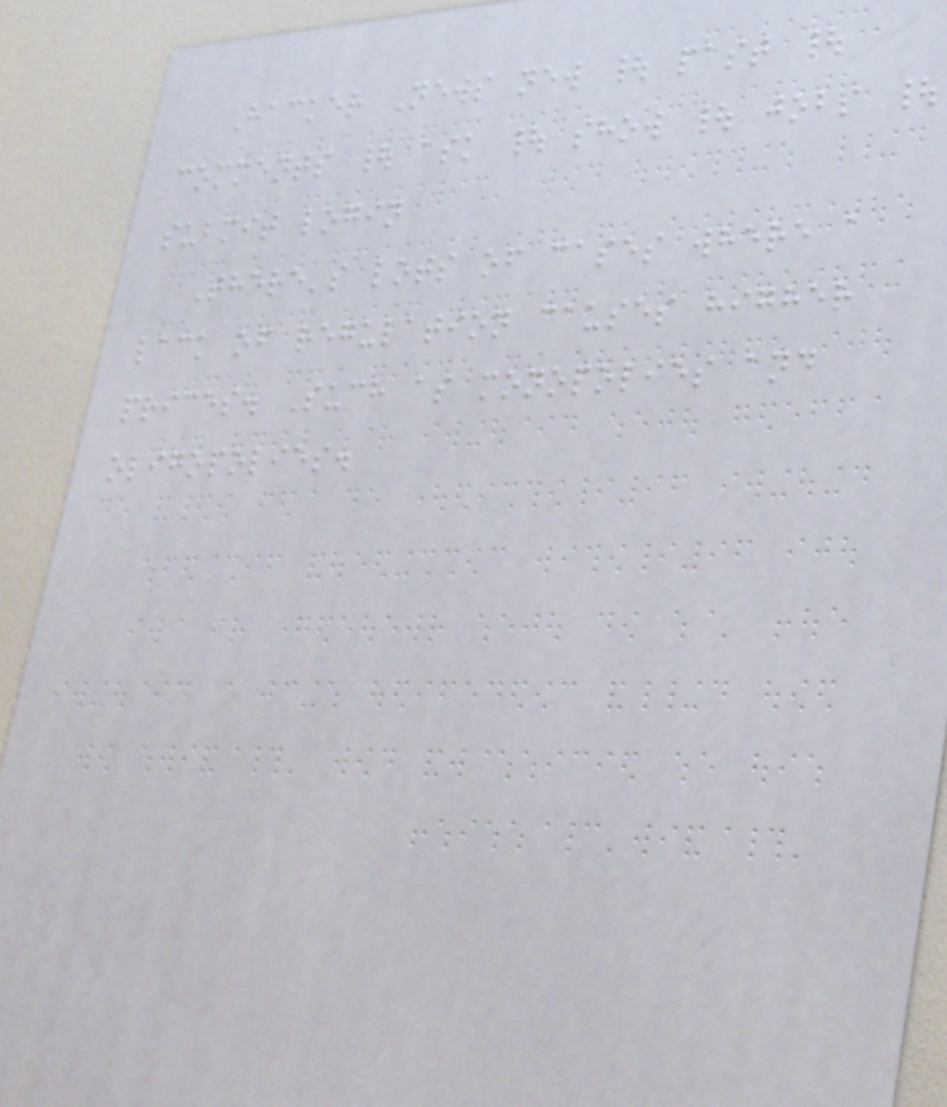Hacker News new | past |
comments | ask | show | jobs |
submit login
There's lots of cases where a
lack of regulation causes higher
prices. Such as monopolies and
oligopolies.
